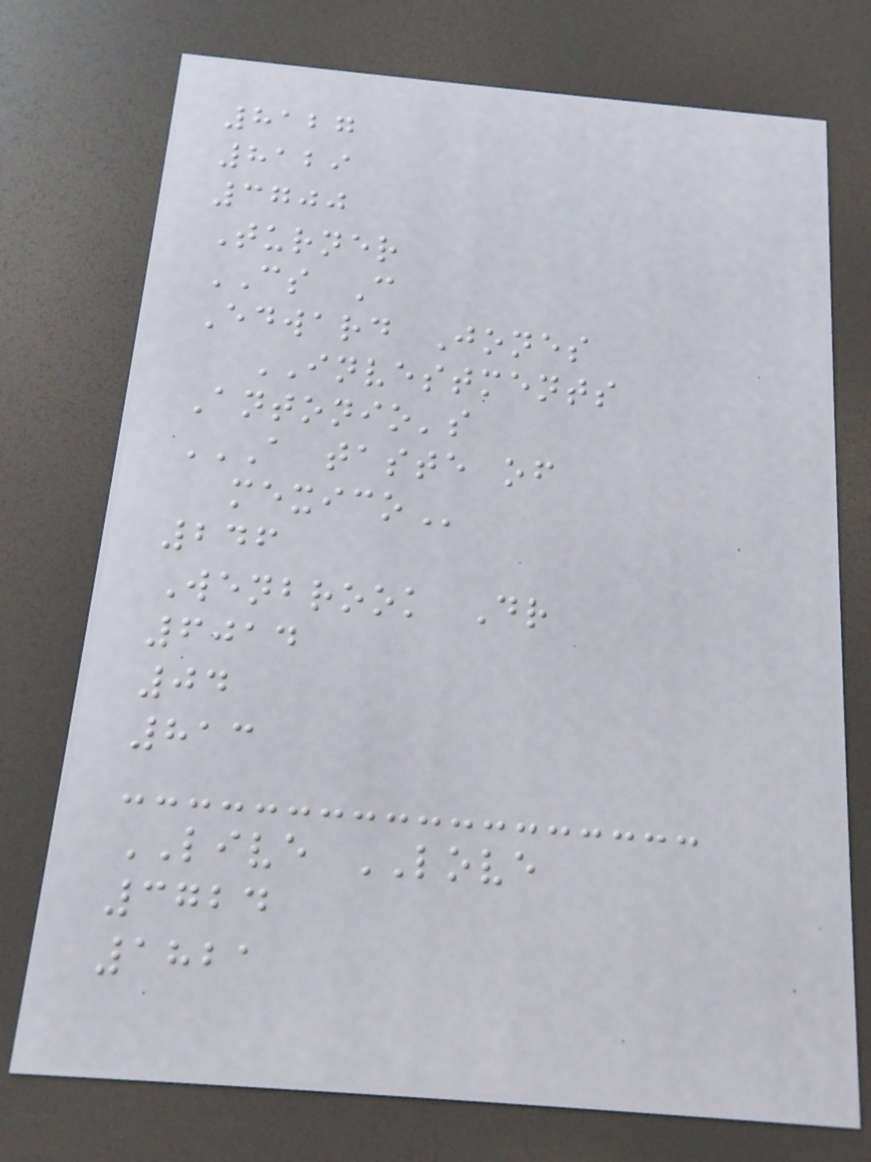8127
8129
3700
Turner
CS C
Edward Jones
INVESTMENTS
Antonio's
A TASTE OF
MEXICO
246
Wenbrook Dr
6014
04
813
LIVE LOVE
3724
1821
